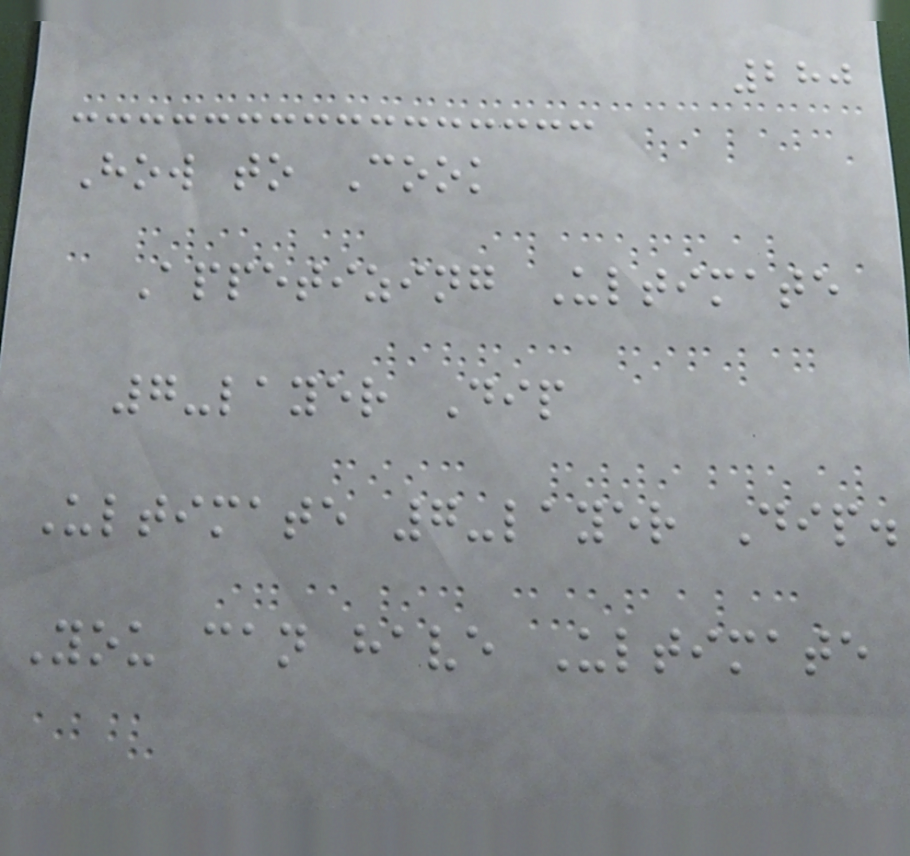280
How to Cook
Appetizing Ultimate
7-layer Dip
Ultimate 7-layer Dip.
You can have Ultimate
